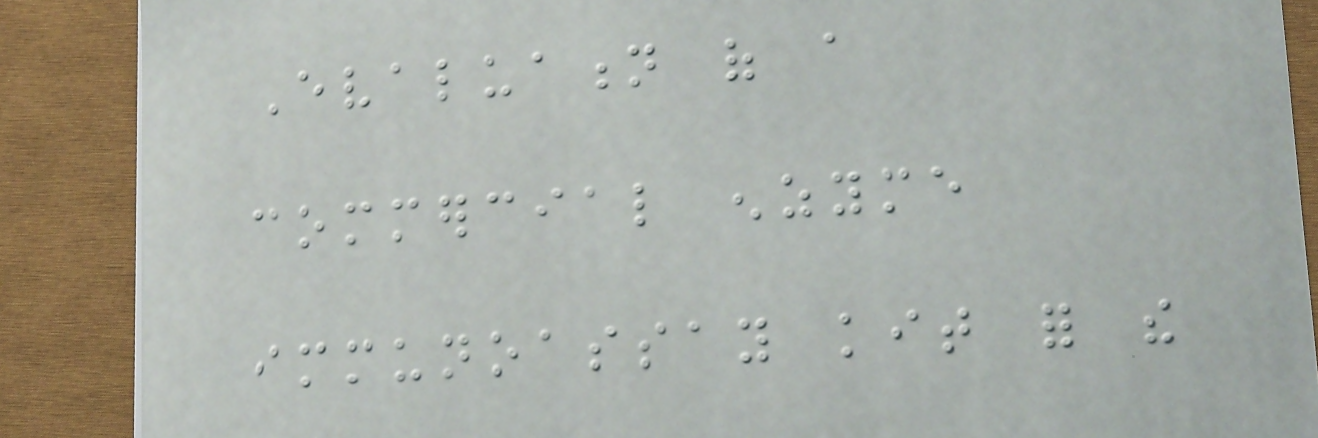Evaluation of a
commercial enzyme
immunoassay kit for the
